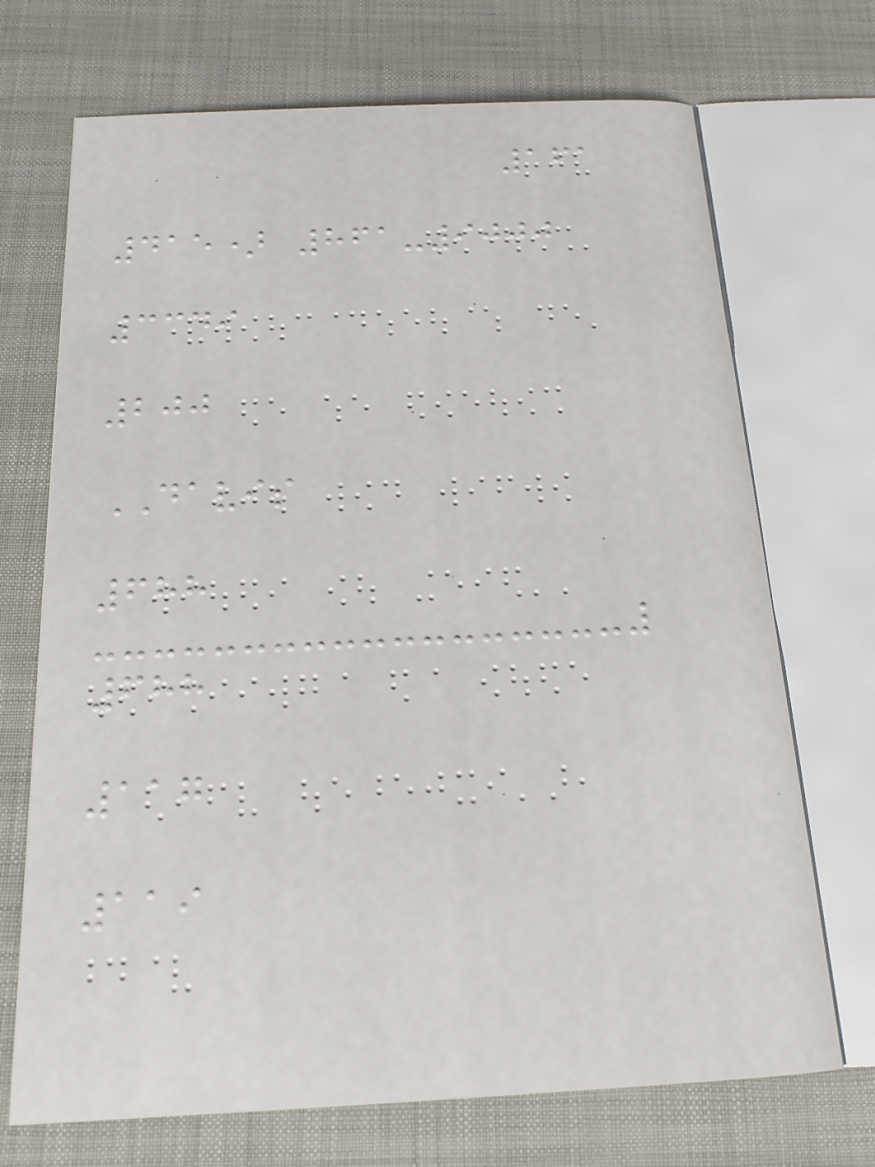161
415) 861-9000
3349
200
DAVIS
688
688
117
119
